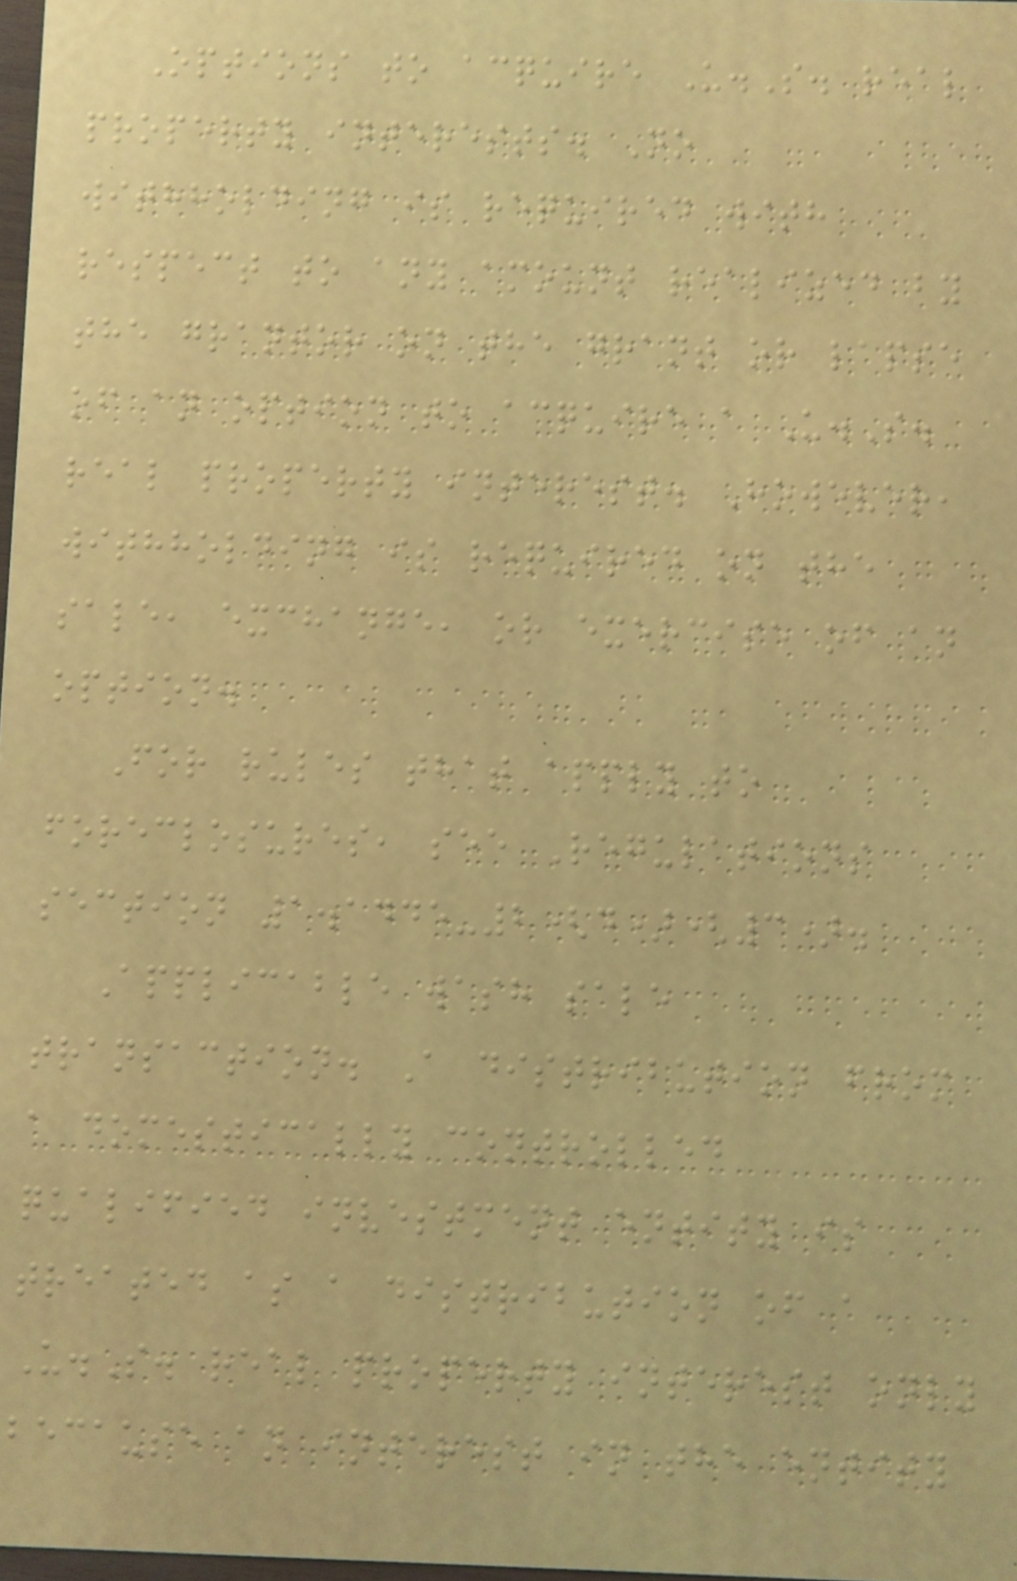Options to acquire U.S. real
property interests. No
withholding is required with
respect to any amount realized by
the grantor on the grant or lapse
of an option to acquire a U.S.
real property interest. However,
withholding is required on the
sale, exchange, or exercise of an
option.
For rules that apply to
foreclosures, see Regulations
section 1.1445-2(d)(3).
Applicable wash sale
transaction. A distribution from
a domestically controlled
qualified investment entity is
treated as a distribution of a
U.S. real property interest only
because an interest in the entity
